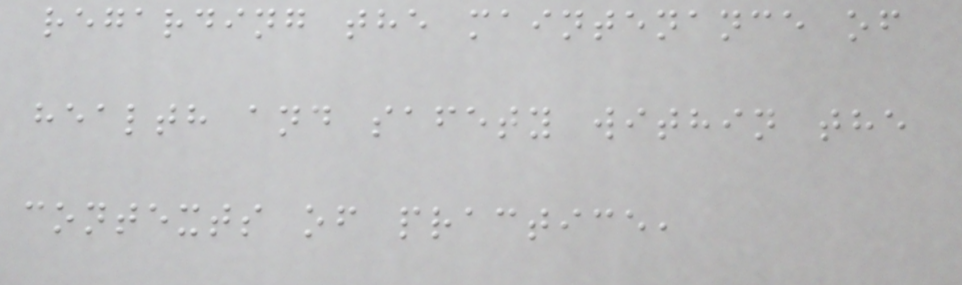regarding the maintenance of
health and safety within the
contexts of practice,
